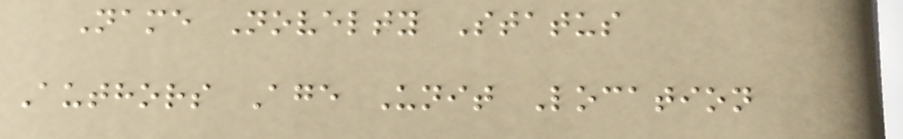Name Novelty Status
Authors Age Unit Location
